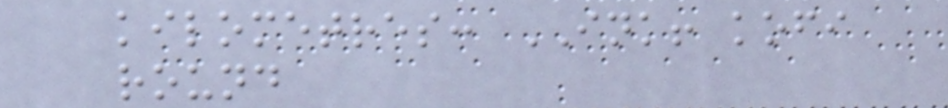kilometres: INK! kofi
round
